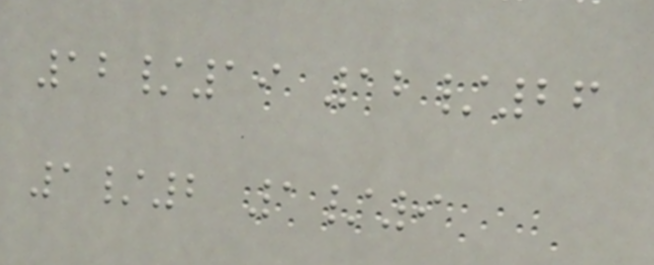12/19 12/26
1/2 1/9
